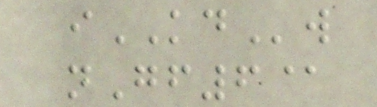iKDw
nGf6@
